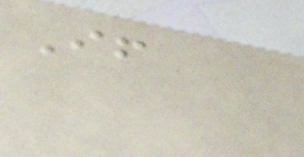If
